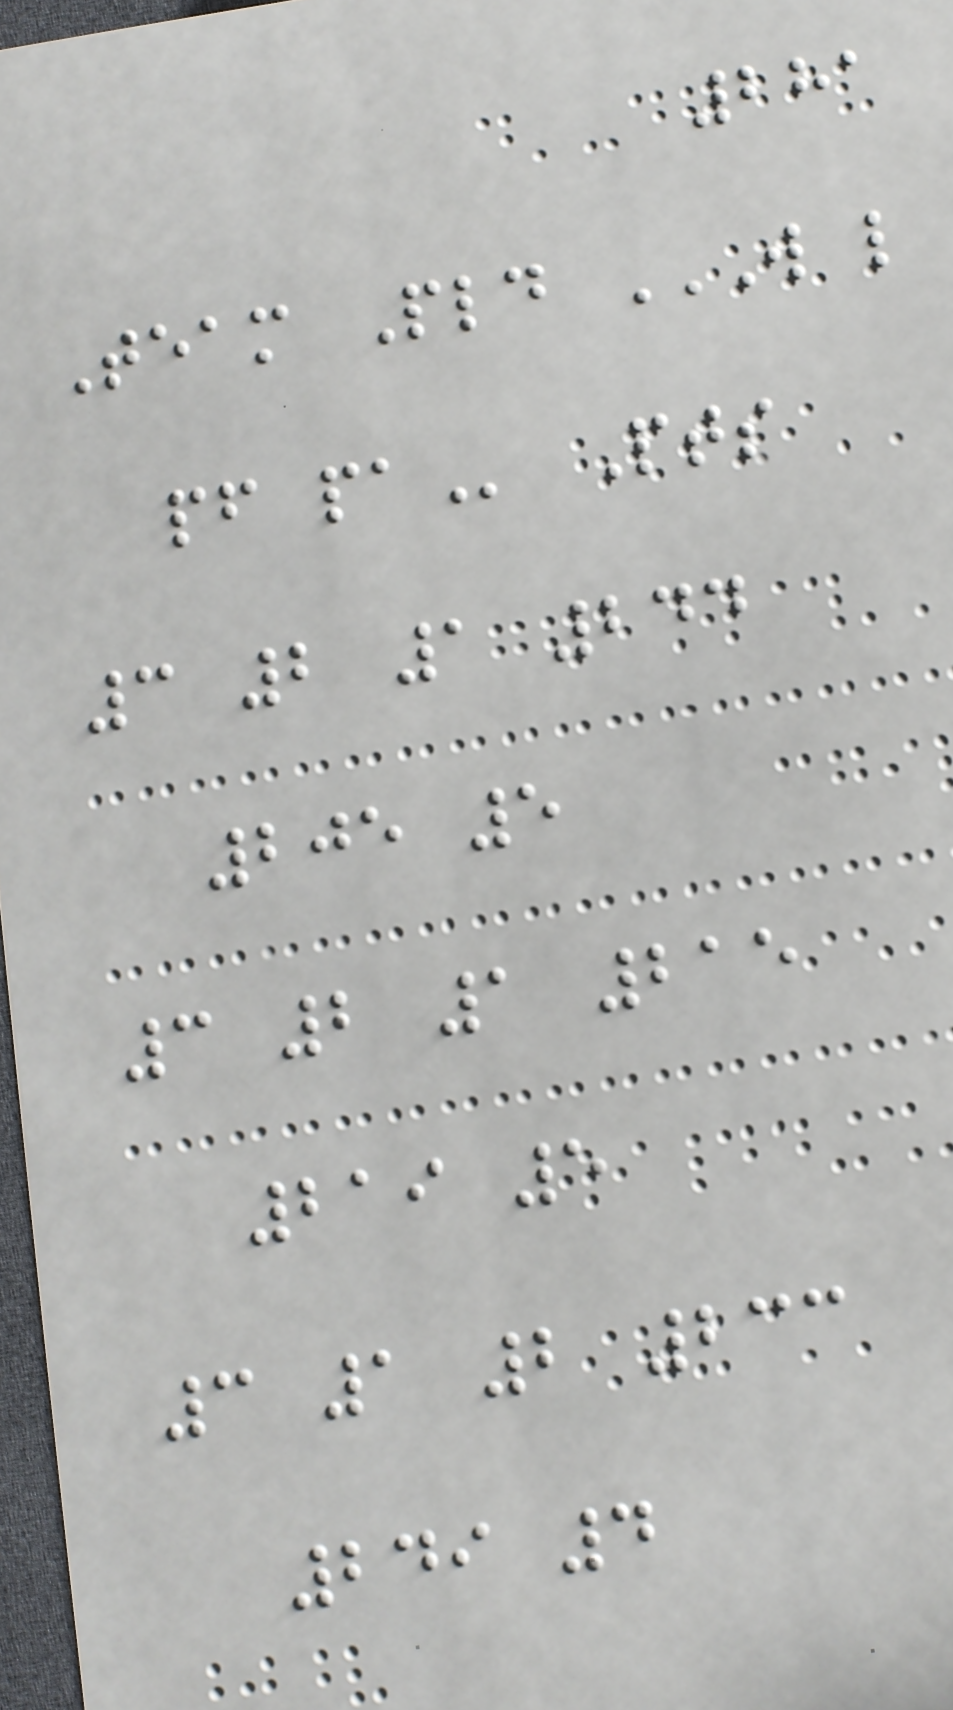281
Team Pld W L
PF PA Pts
3 2 1 244
205 5
3 2 1 215
219 5
3 1 2 233
249 4
